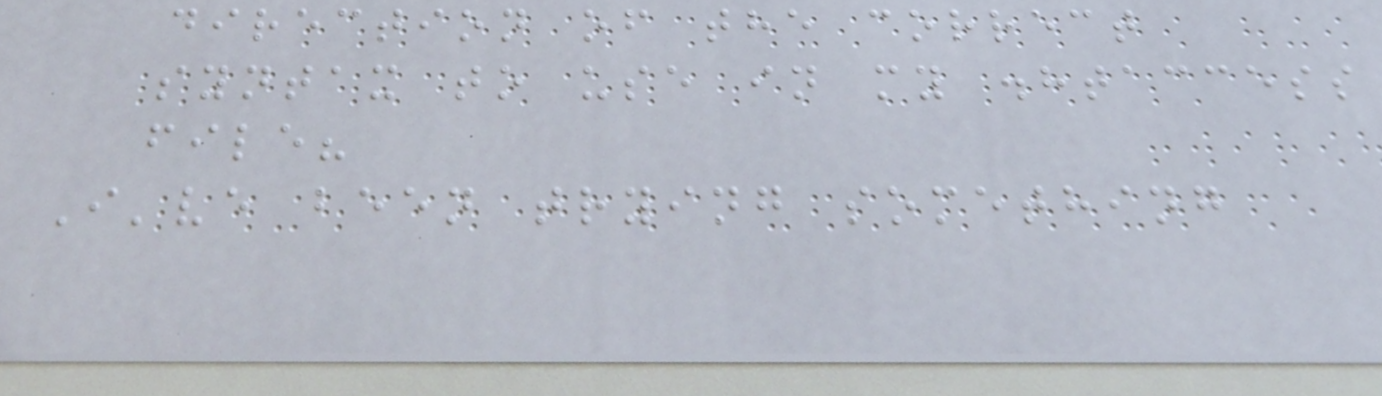direction of the correct
syntax to use in my .htaccess
file?
I've been trying something
